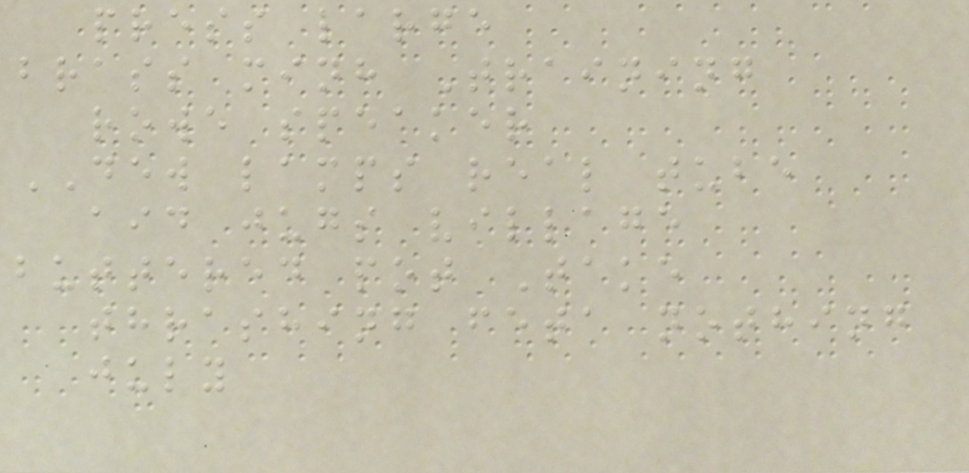press large
brass minh Training
rowe speaker
DEW lamps real tube
aid jugs village
buttered pot Take
thrashing feta nothing
july
